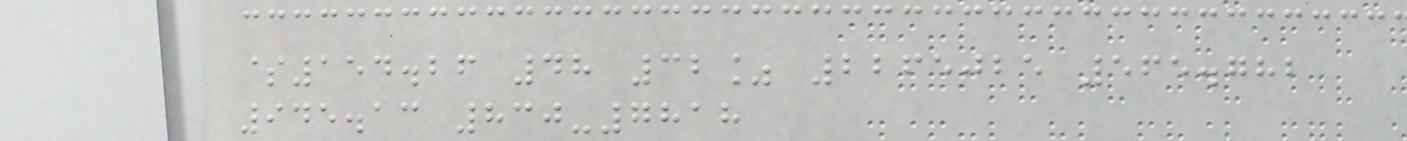$154.26 48 32% 2265025 565.782
945.13 830-7818
